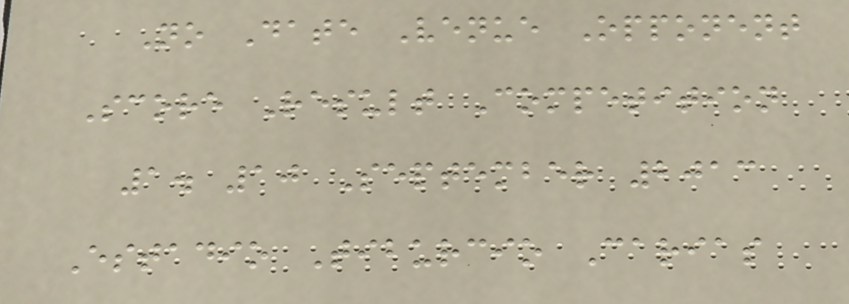No Date Venue Opponent
Score Result Competition
1. 10 September 2013
Estadio Tiburcio Carias
